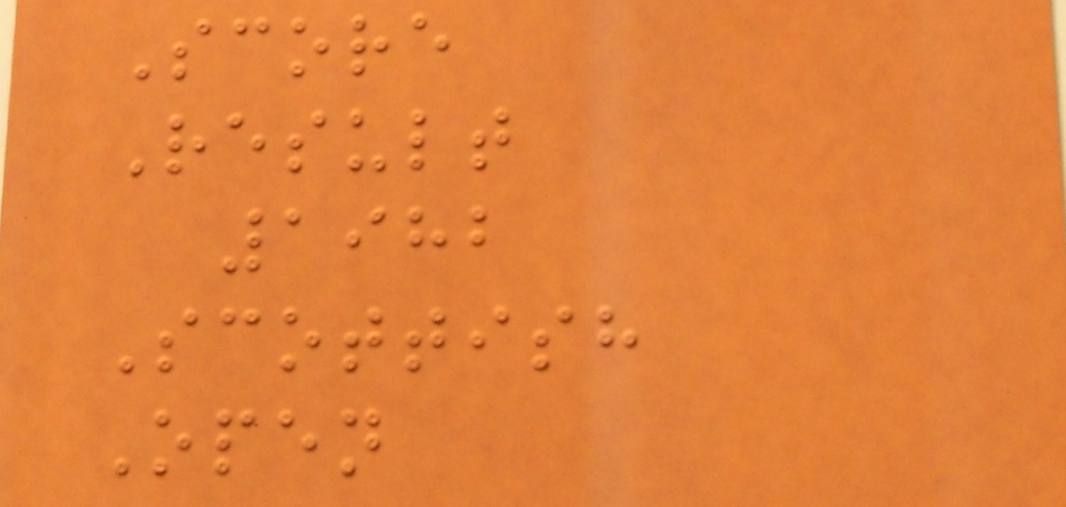Score
Result
1982
Scottish
Open
